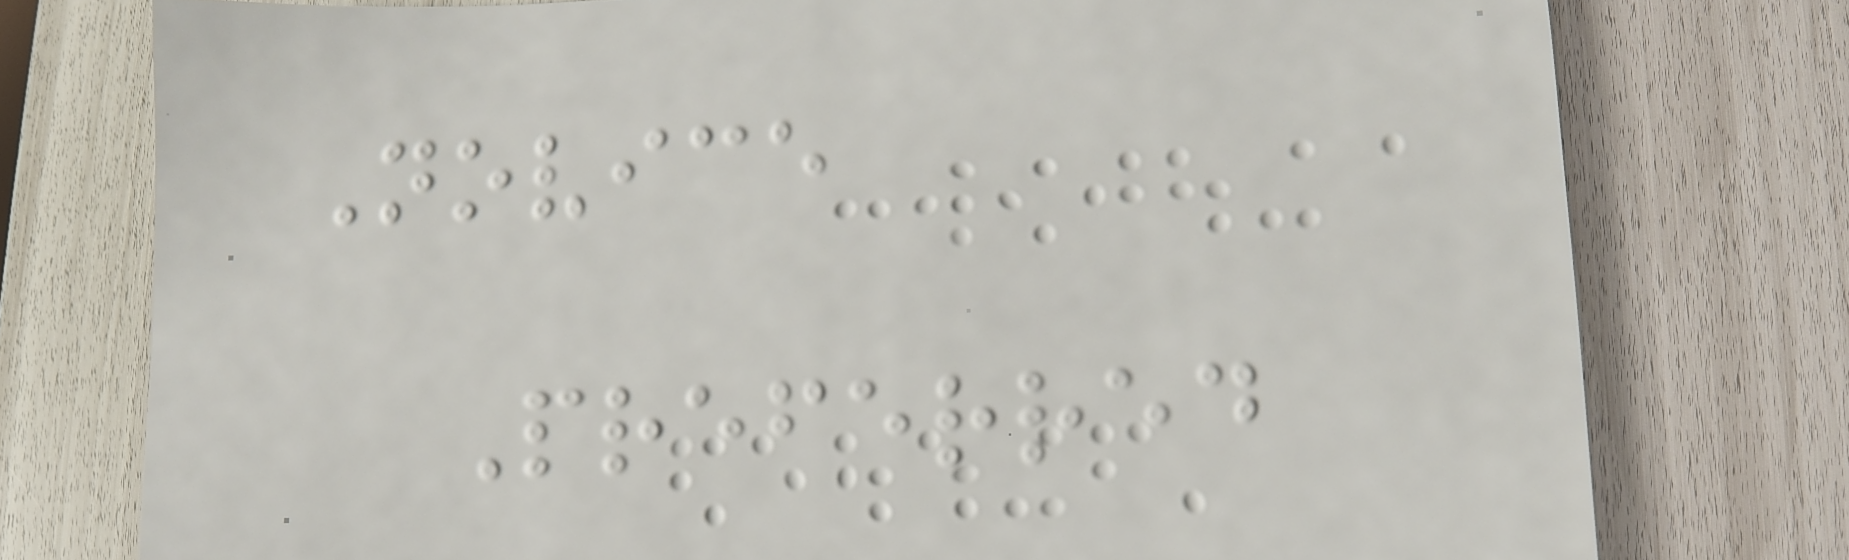Novice
Preferred
